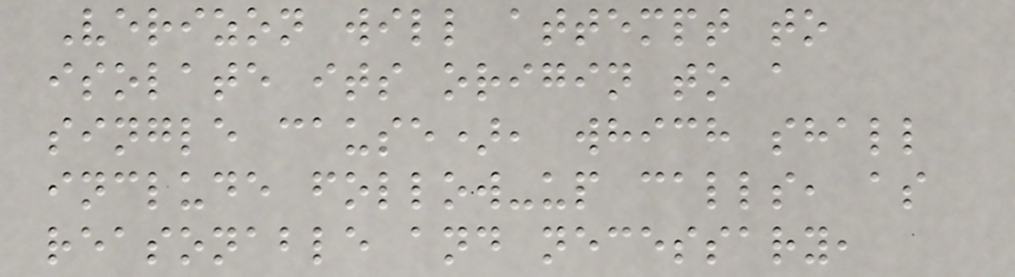Verizon will attempt to
isolate its origin to a
single cause), which shall
include follow-up calls, as
reasonable and necessary,
